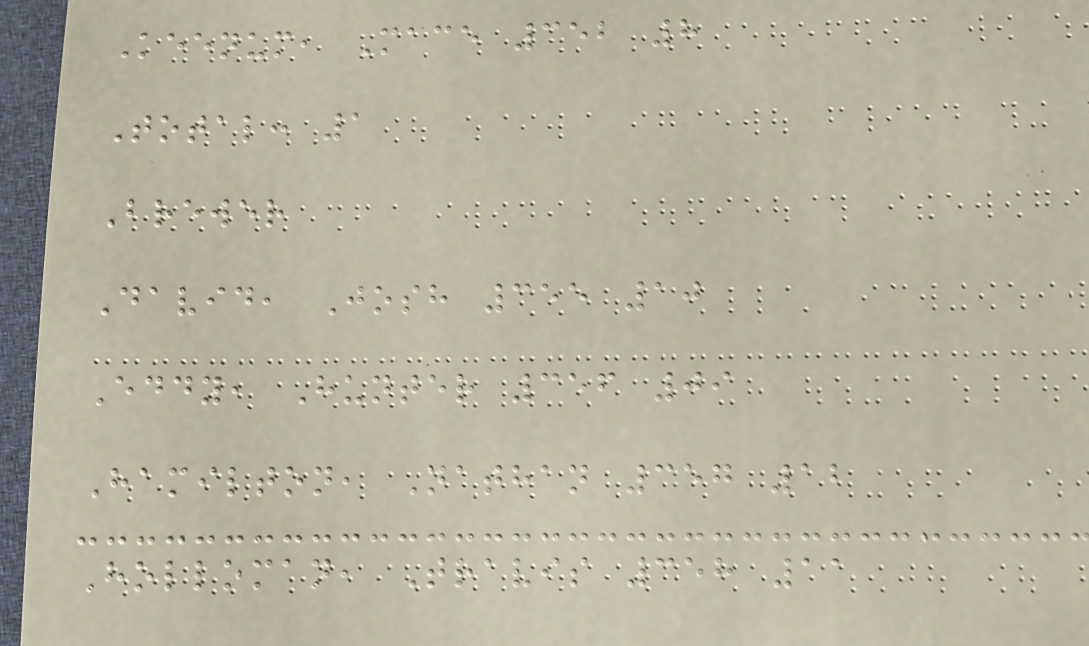Keenum, Mace 352 8
Total: 1
Brewer
David, Josh 355 10
Eddy, Hunter 356 09
Hamilton, Nathan 357 12
Holloman, Travis 358 11
